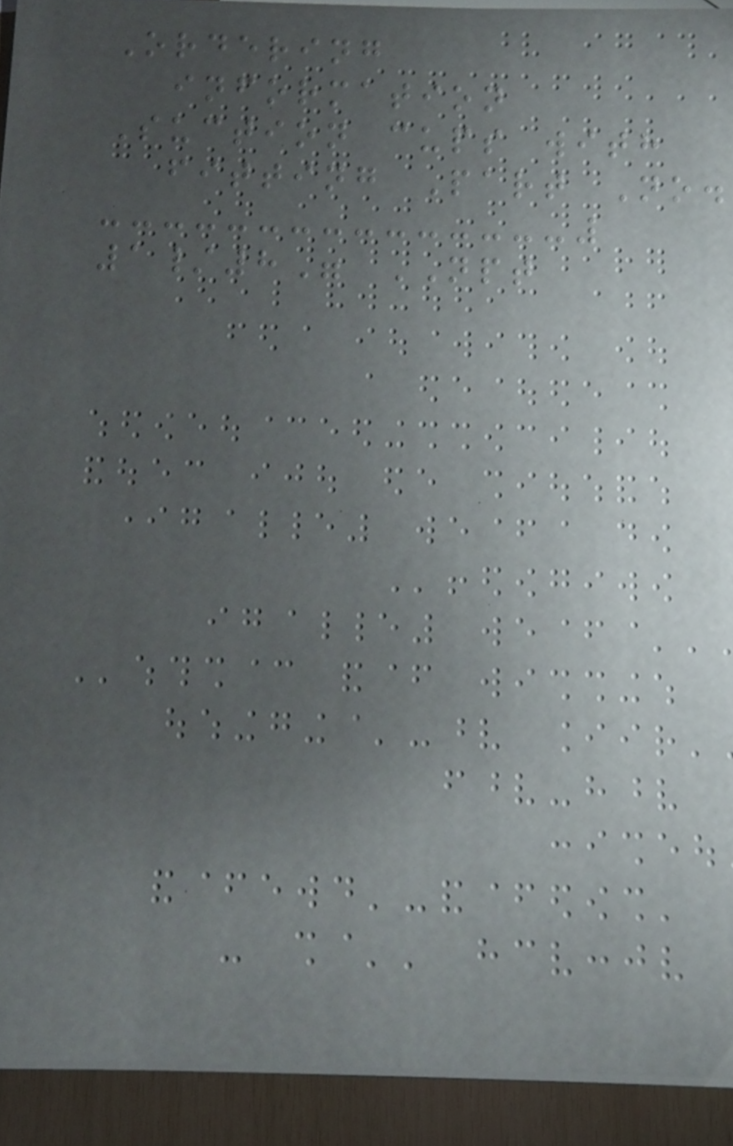Ordering
information
Suction cups with
fitting Part No.
1/8" NPT
